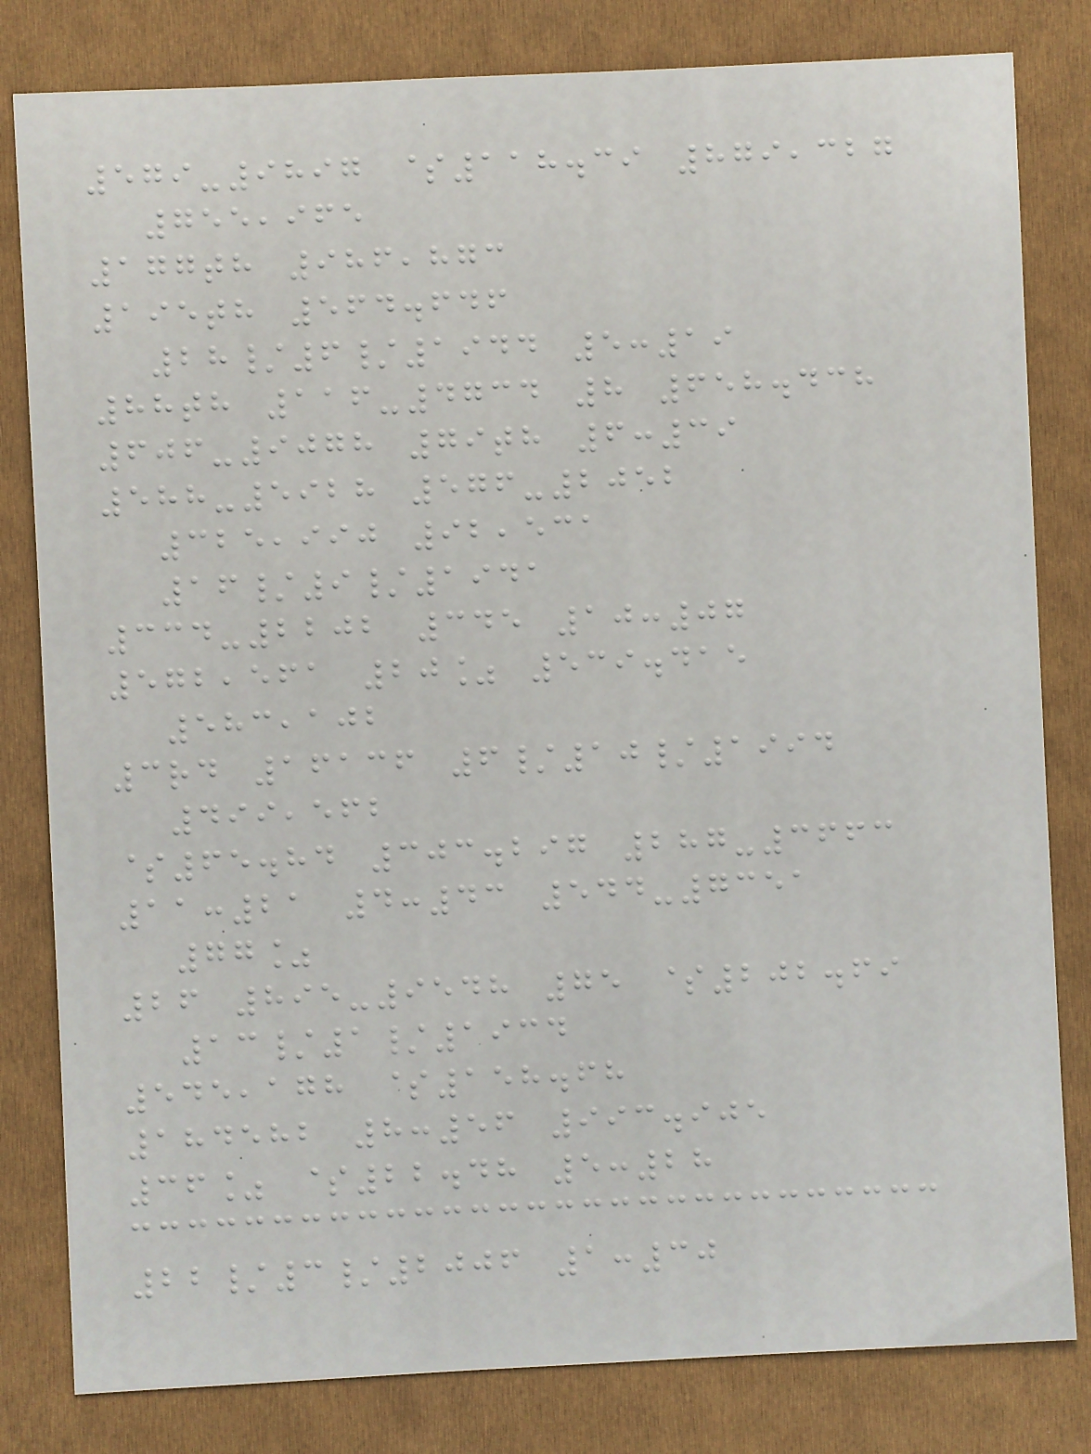579-9897 $118.39 879,327
755,965
177th 986,873
195th 564.646
28/6/1944 5:19
88th 116-4734 8 658.438
606-9078 79th 6:39
588-5928 576-2052
325,990 92,531
16/9/1941
334-2202 345 10:07
572,561 20% 539.415
583,102
3rd 16136 6/10/1994
499,562
$65.84 303.297 287-3663
11:21 4:43 544-7351
77%
26 895-9548 75 $202.69
13/1/1934
545,178 $158.68
184582 8:56 993.905
36% $22.48 5:28
22/3/2006 1:30
